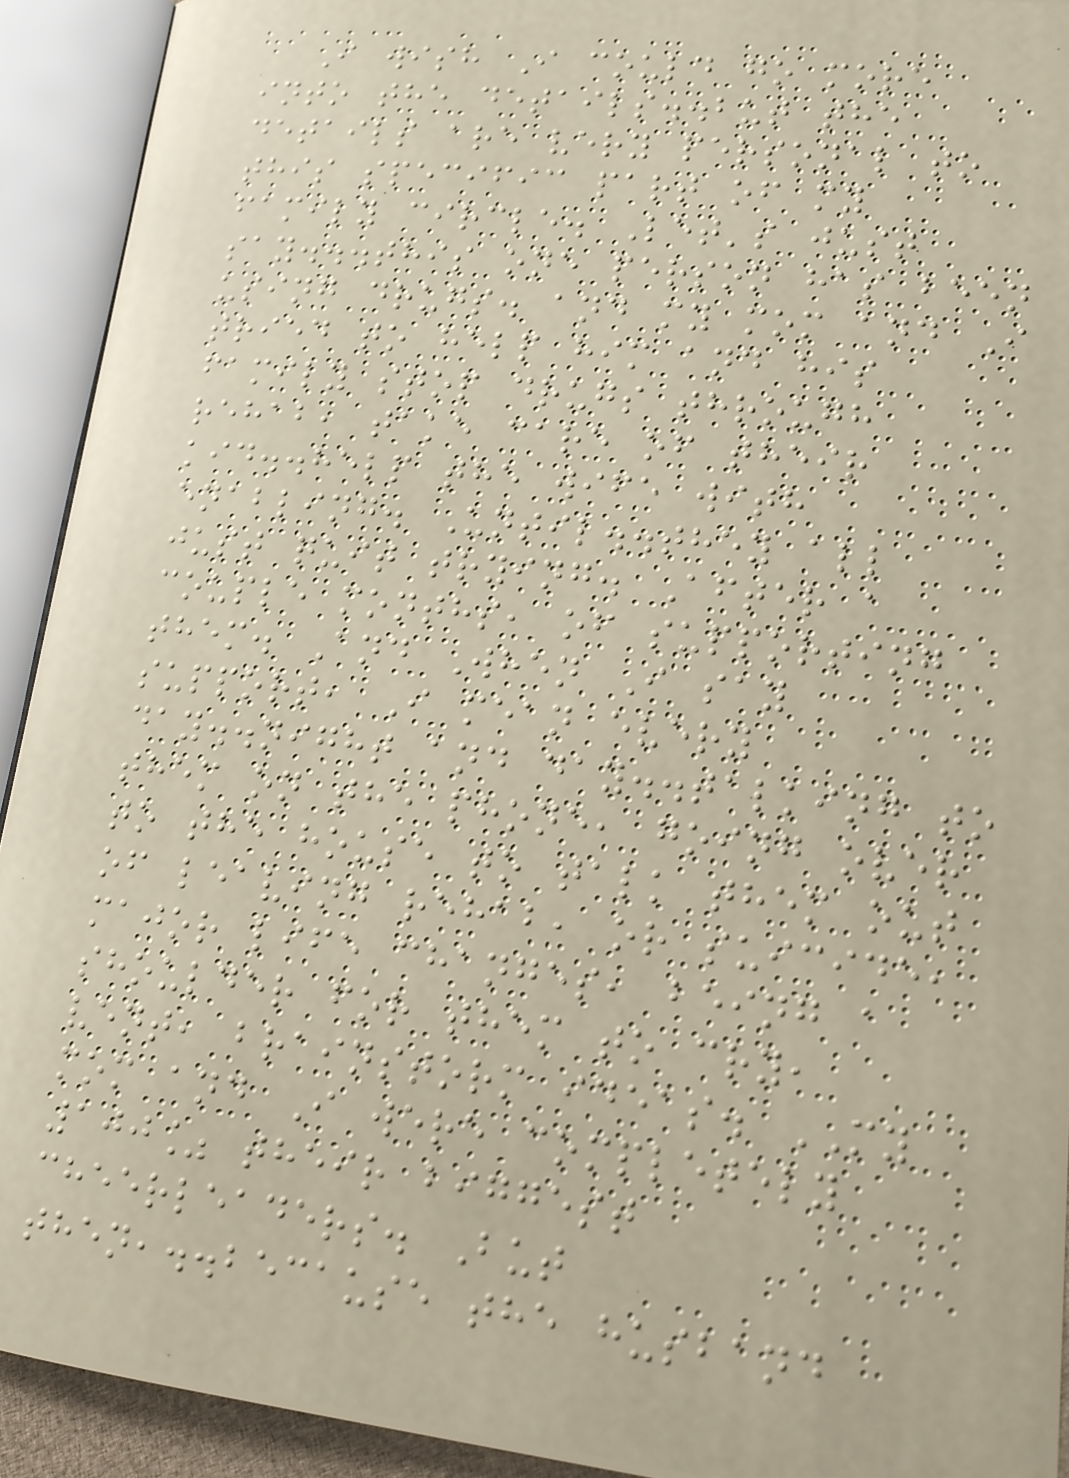I wish I could go more
into the details..but the
details are very personal to
this specific part of my
family circle. Let's just
say...this one person has been
using drugs. and my mom and I
tried to help him and his
family stop drugs through
rehab, take care of their
kid..help the wife with
enabling. Until..they all
just quit trying. After a
couple months, of supporting
them. And When I say
support, I mean every
day..night and day..talking to
them on the phone, going over
to the house to talk them out
of leaving rehab, or suicide,
major life changes, being a
shoulder for them to cry,
vent, brainstorm ideas. MY
mom and I were completely
100% their biggest
cheerleaders. But
then,..because the husband
